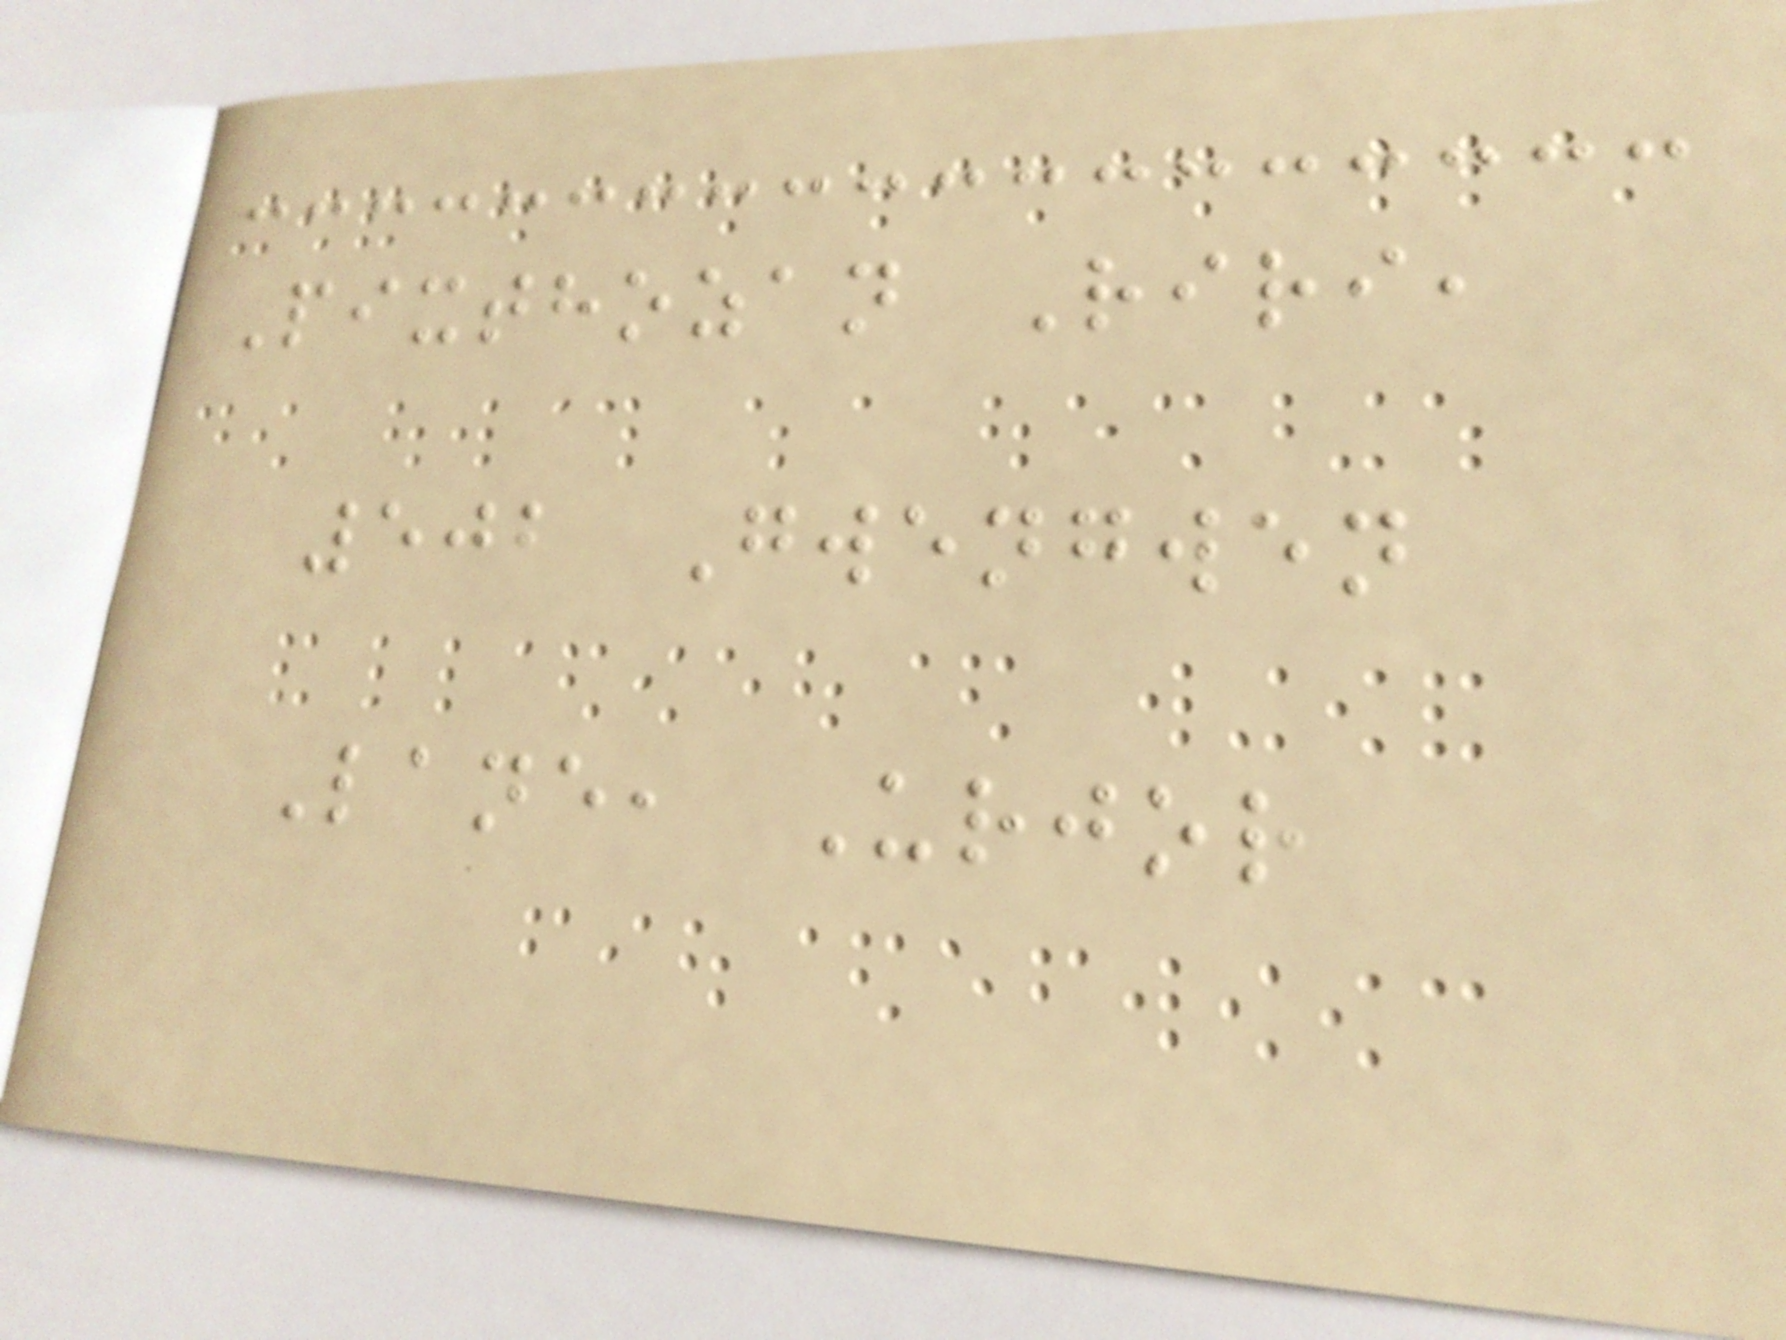Pixthozan Riri,
502 Gwengwen
Lane, Urjor
